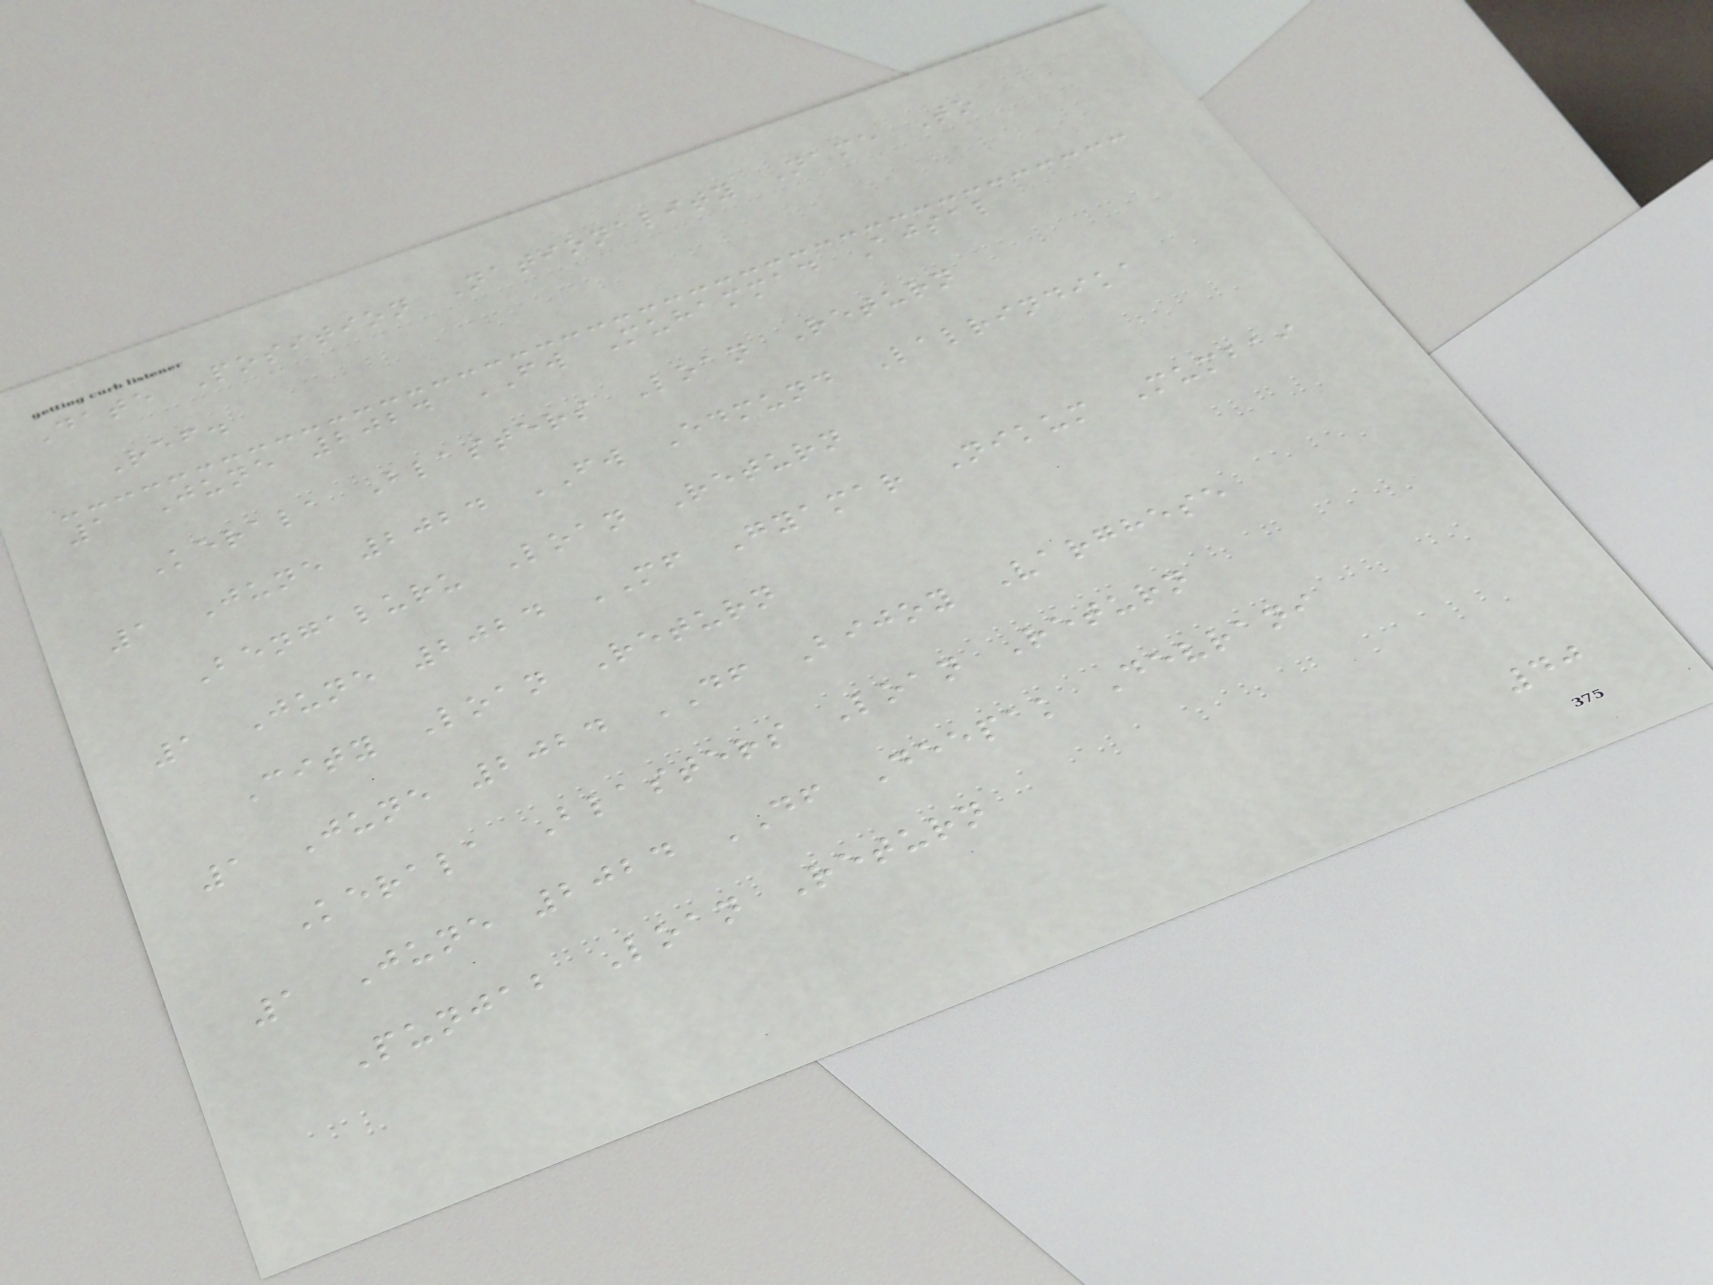Date Position Nationality Name To
Ref.
1 June 2024 FW Muhammad Ajsal
Kerala Blasters Loan Return
1 June 2024 FW Edmund Lalrindika
Bengaluru Loan Return
1 June 2024 MF Gyamar Nikum Mumbai
City Loan Return
1 June 2024 DF Bijoy Varghese
Kerala Blasters Loan Return
1 June 2024 DF Deepak Devrani
Punjab Loan Return
40
